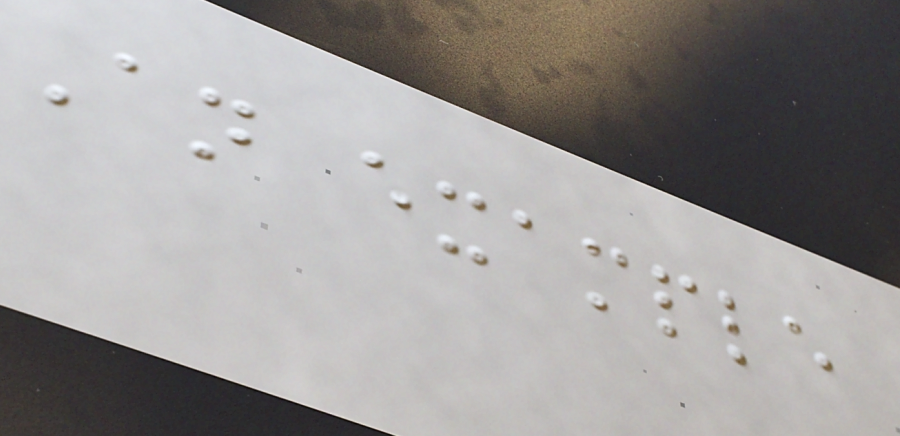An example
